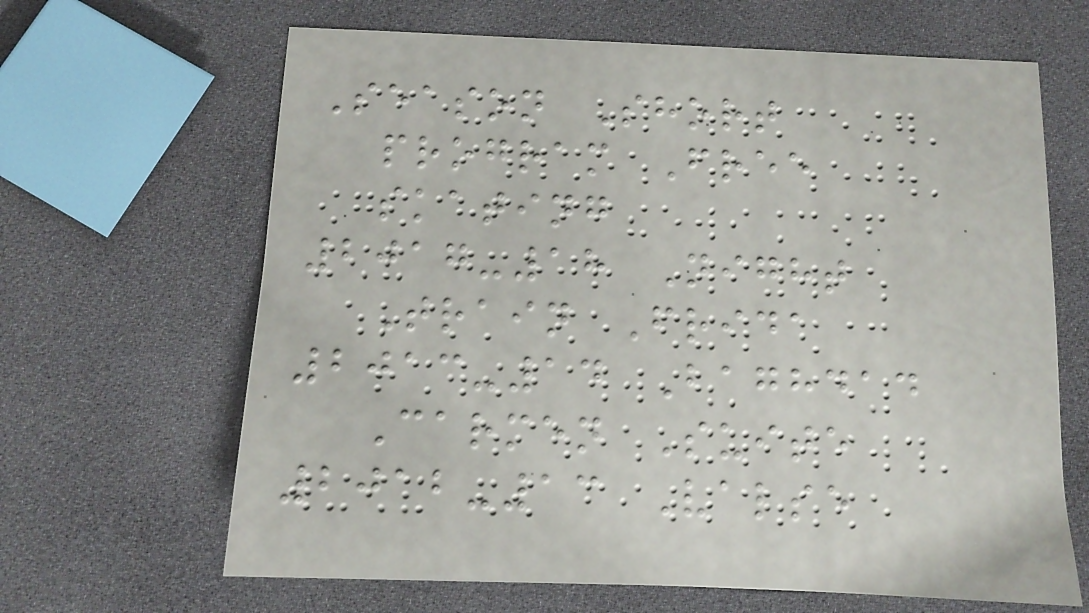Season Short
program Free
skating
2017-18 Night
Train Frida
2013-14 Baghdad
Carmen Suite
2012-13 Valse
